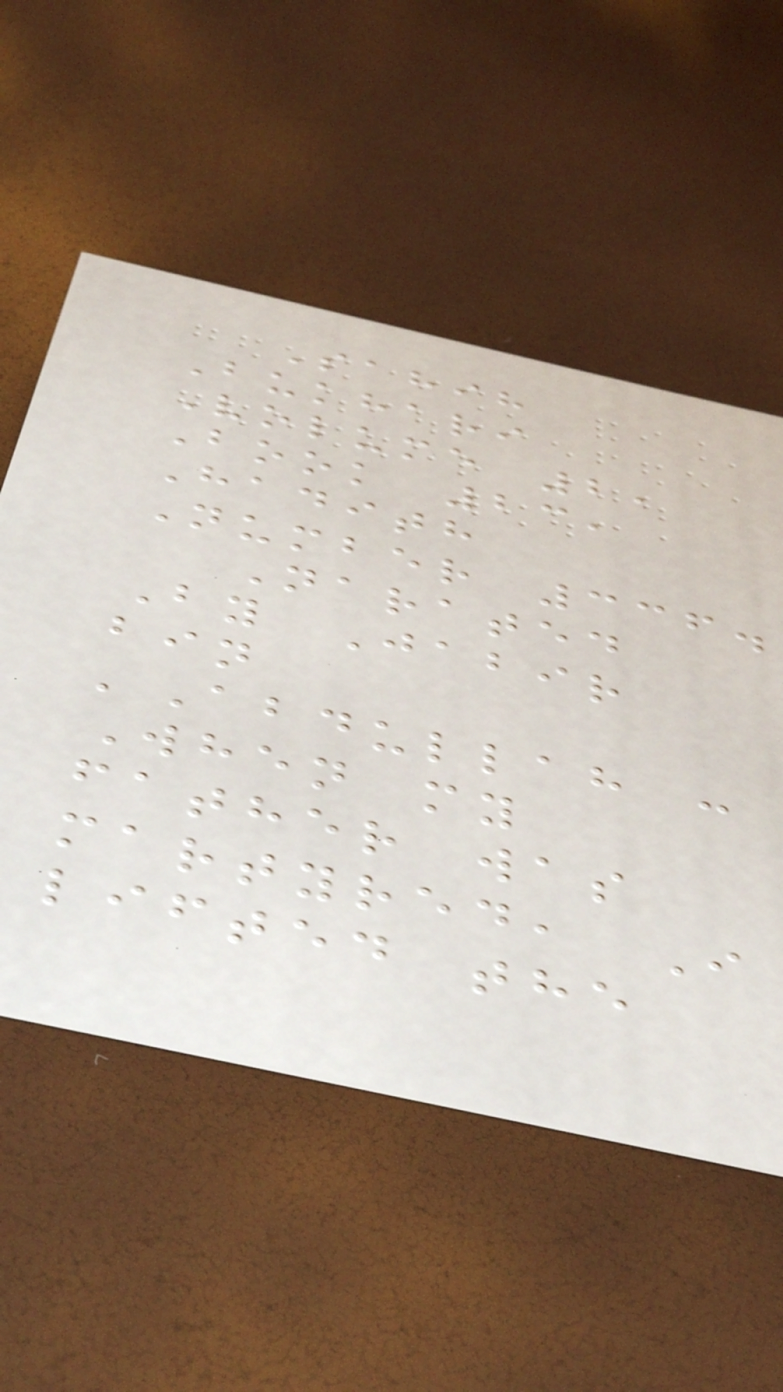Sahih
Bukhari
Volume 2,
Book 23,
Hadith
Number 336.
Narated
By Jabir
bin
'Abdullah :
When my
father was
martyred, I
lifted the
